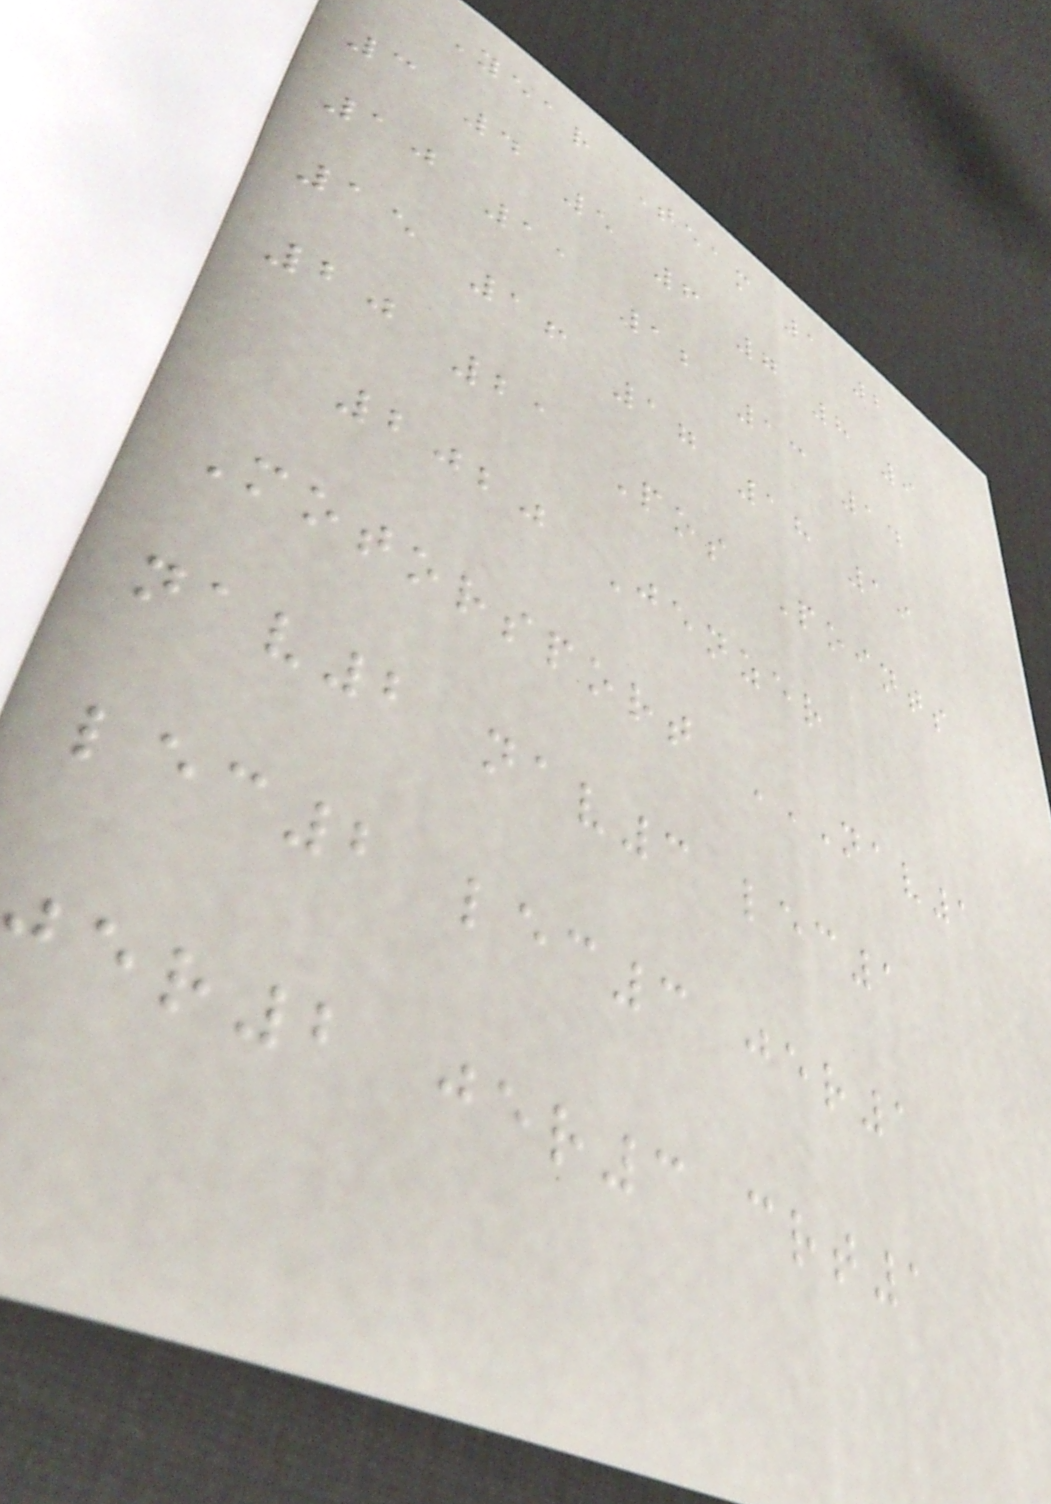Year Team 1 2
3 4 5 6 7 8 9
10 11 12 13 14
15 16 17 18 19
20 21 Pos Points
2020 Jenzer
Motorsport NAV1
NAV2 NAV3 LEC1
LEC2 LEC3 JER1
JER2 JER3 CRT1
